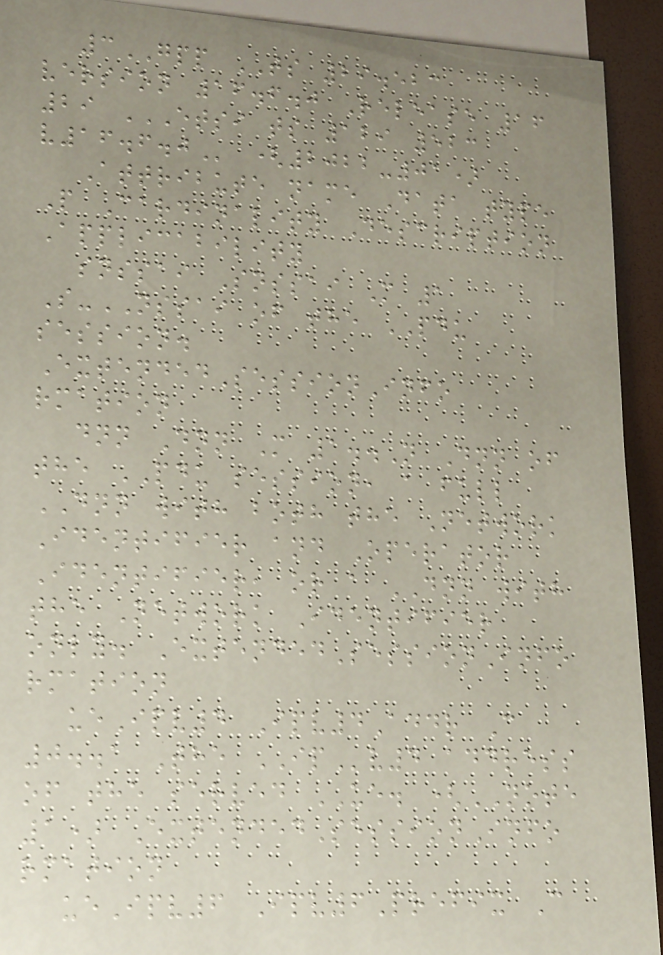3GPP TS 29.523
version 16.6.0 Release 16
29 ETSI TS 129 523
V16.6.0 (2022-01)
Attribute name Data type
P Cardinality Description
Applicability
snssai Snssai M 1
S-NSSAI of the PDU
session.
ExtendedSessionInfo
rmation
dnn Dnn M 1..N Dnn of
the PDU session, a full
DNN with both the Network
Identifier and Operator
Identifier, or a DNN with
the Network Identifier
only. ExtendedSessionInfo
rmation
ueIpv4 Ipv4Addr C
0..1 The IPv4 address
of the served UE. (NOTE
1) ExtendedSessionInfo
rmation
ueIpv6 Ipv6Prefix C
